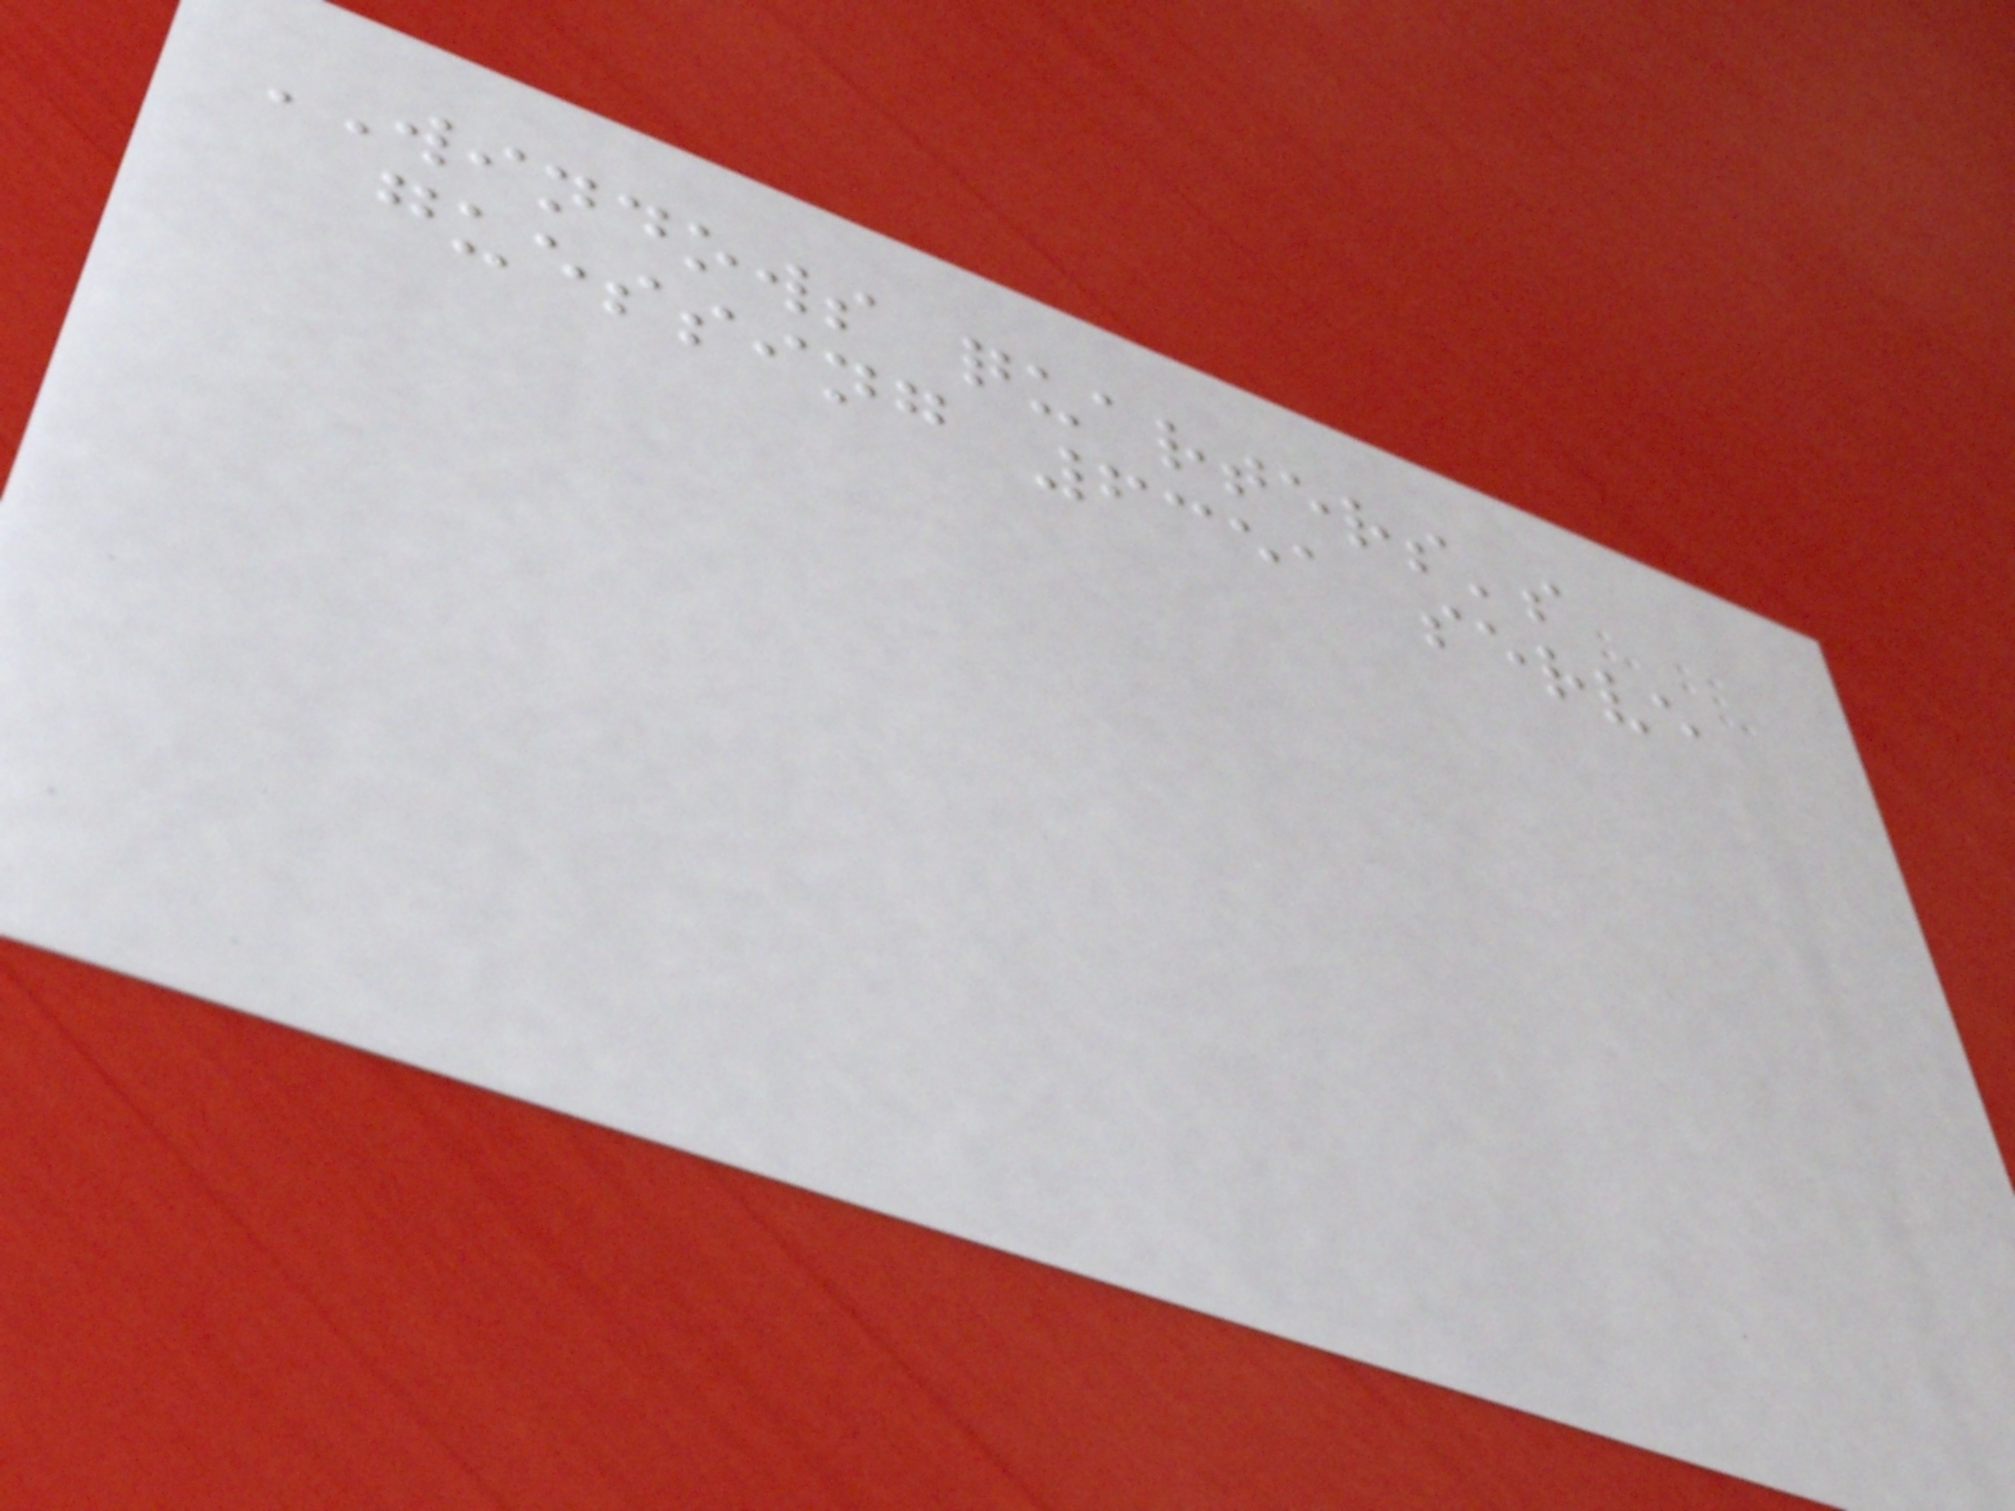WINDOWS quarters's
guessing 6351 serve
